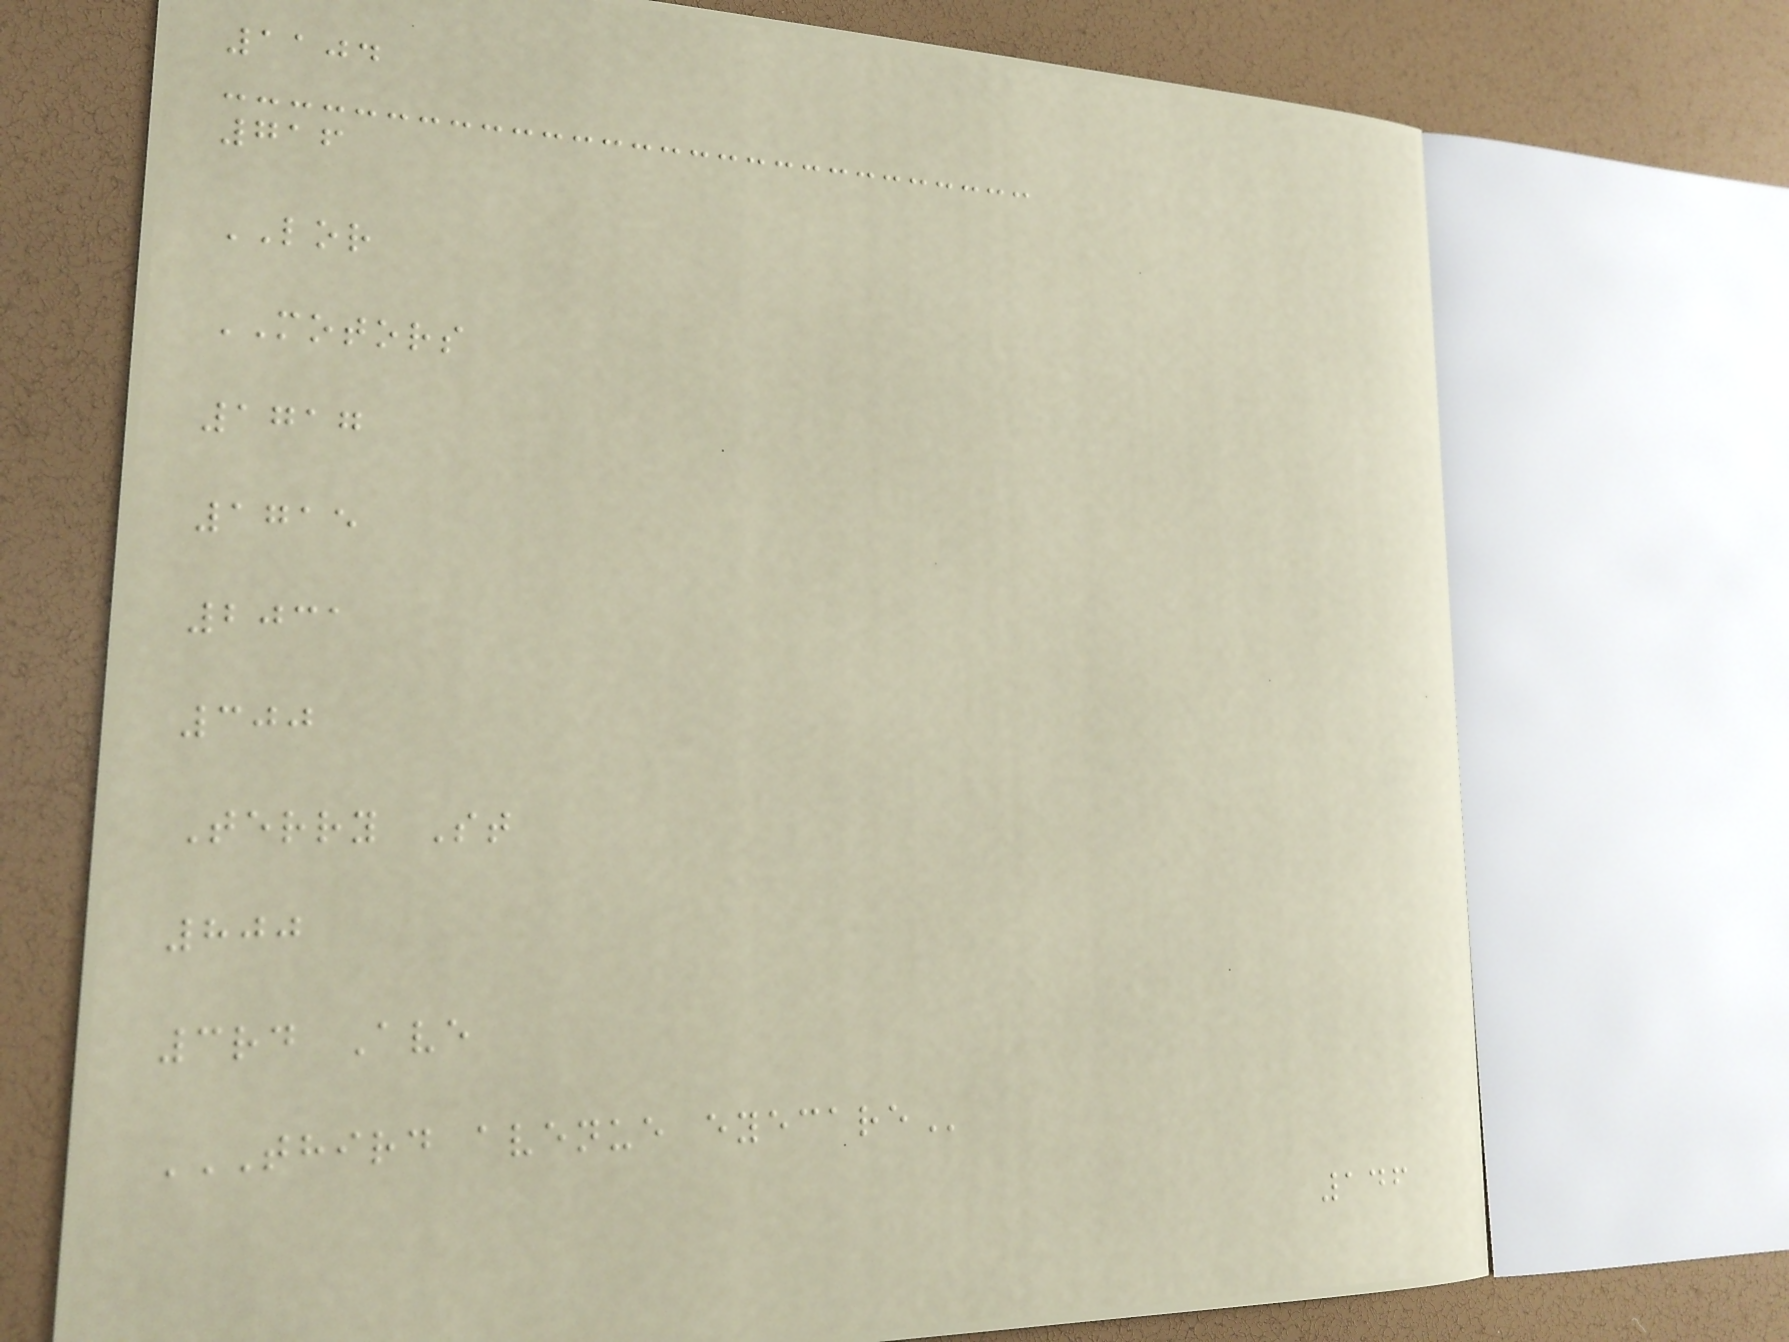1104
716
LOR
MOTORS
1717
1715
2031
300
Terry St
800
3rd Ave
THIRD AVENUE EYECARE
146
